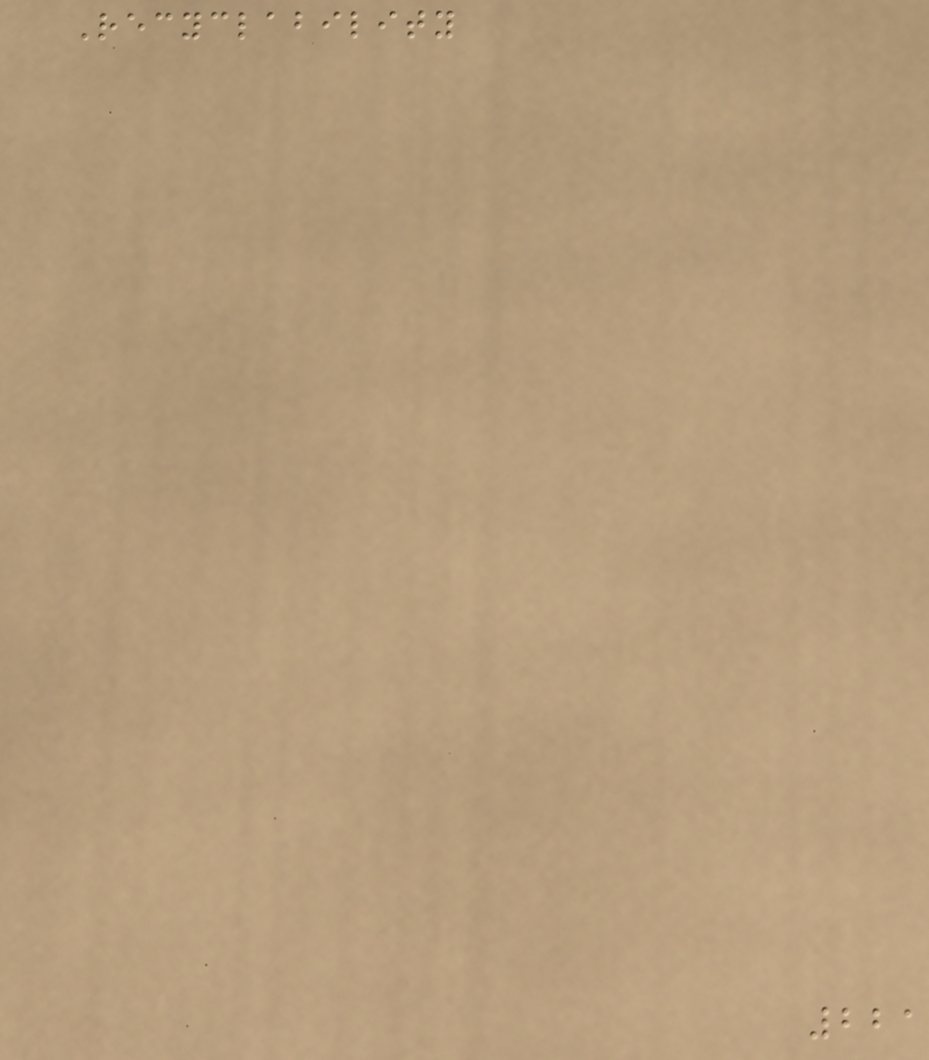Recyclability
221
